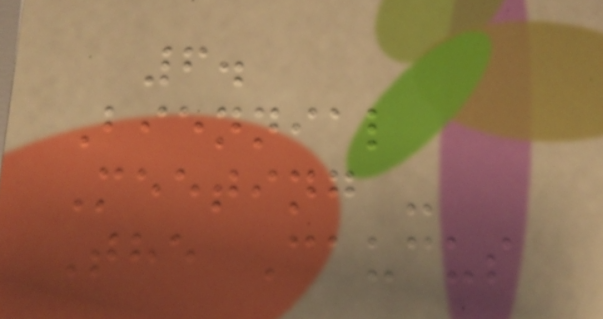6.
Biennial
Meeting -
The Caucus
